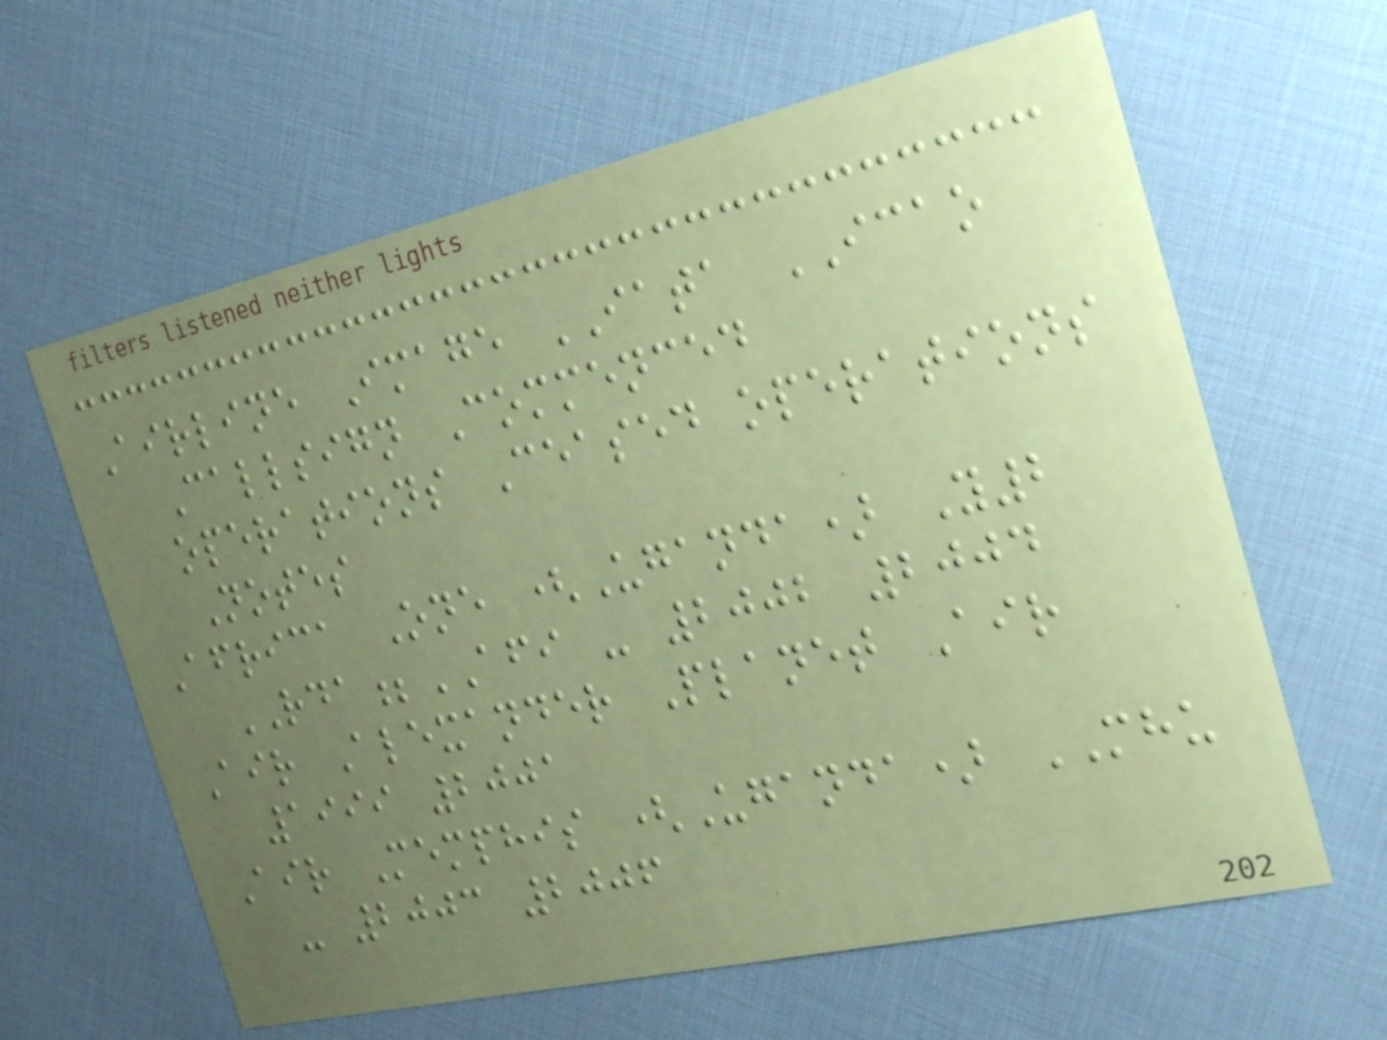Airline Image IATA ICAO
Callsign Commenced
operations Ceased operations
Notes
Africa One (Uganda) Y2
RDA;AFI - 2002 2004
Air Alexander Planet Air
1999 2001
Air Memphis (Uganda) MHU
- 2003 2006
